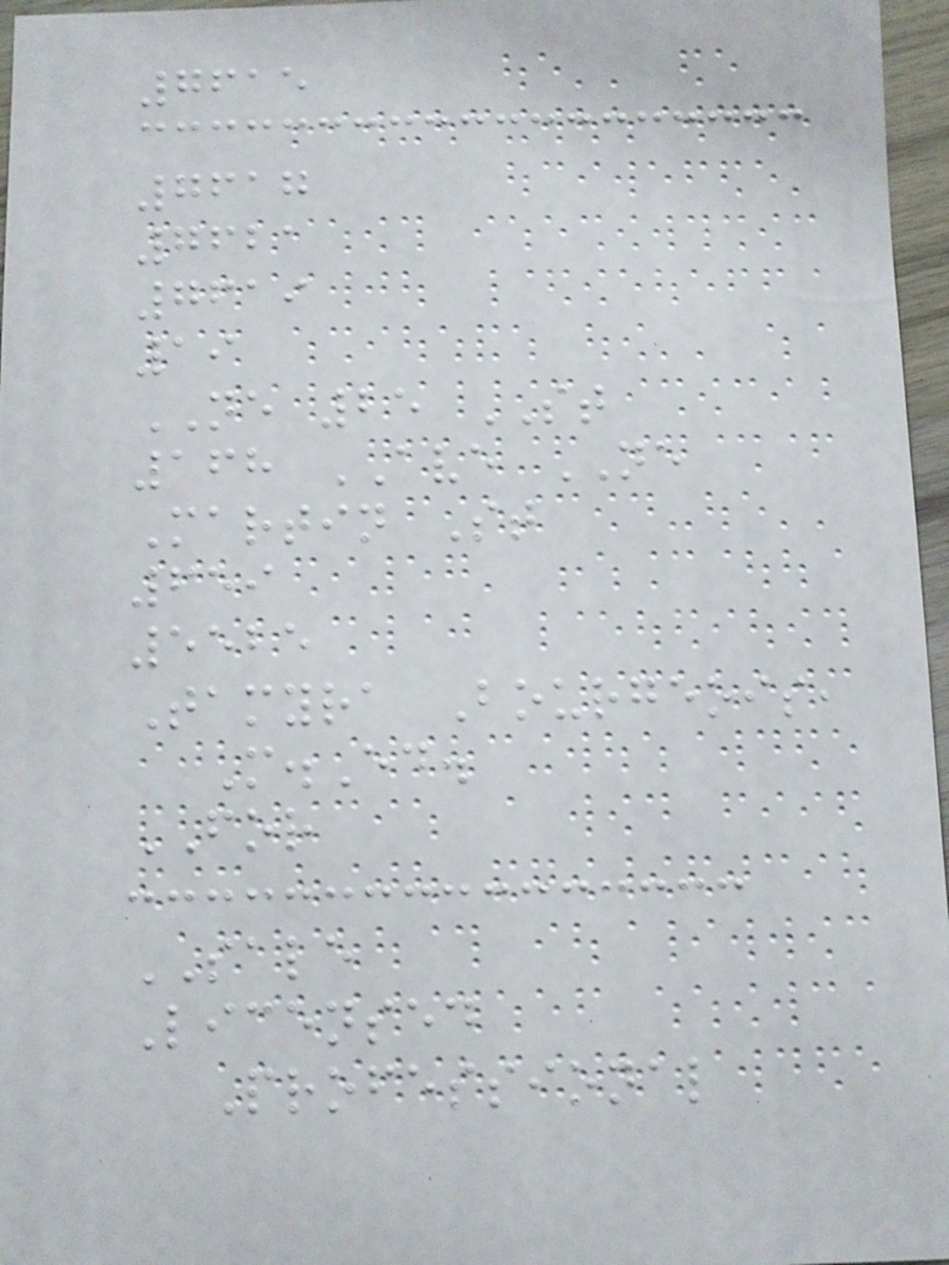7615
7617
7621
7619
19
NE 25 ST
168 AVE NE
Martin St
659
5525
Tamyra Bourgeois,
M.Ed.
FOR
SALE
Licensed
Professional
